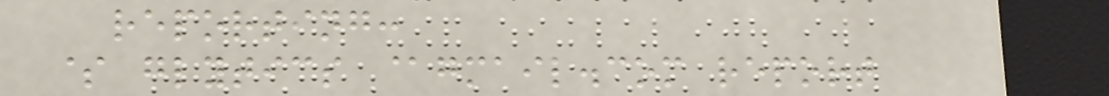reporting:
$ glytics @gmail.com report
